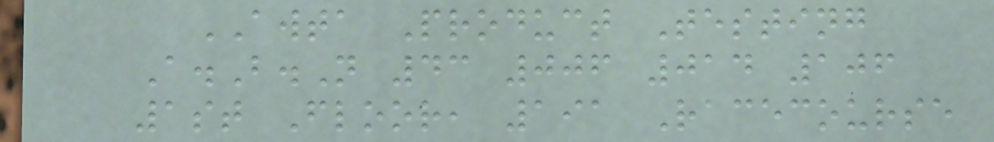AWTA Product Testing
A.B.N 43 006 014 106
1st Floor, 191 Racecourse
